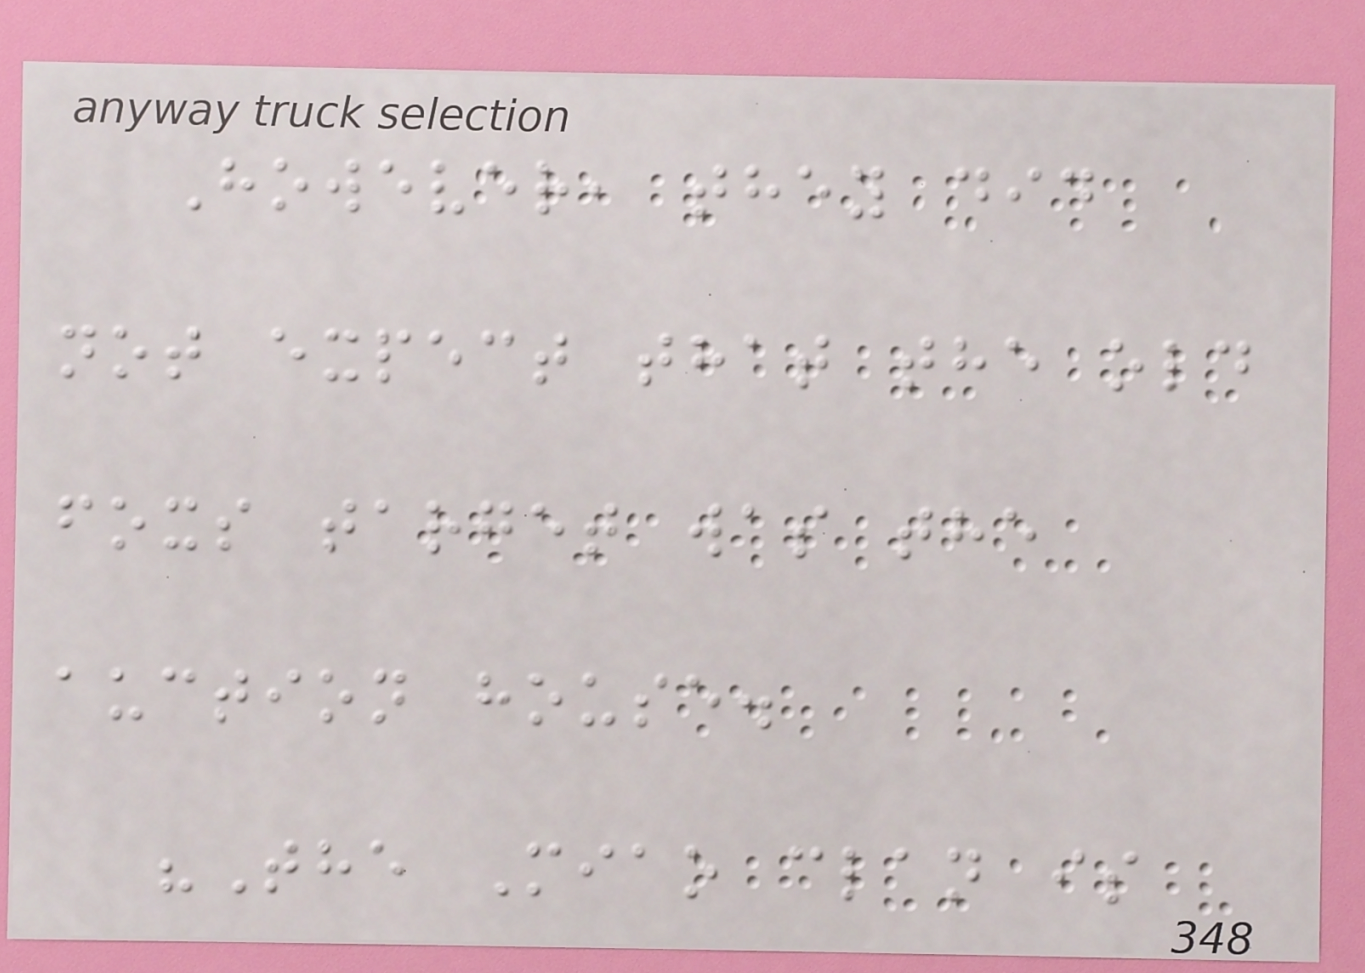However, they did
not expect that the old
foxs target was the
auction house.
"The Miao clan is
